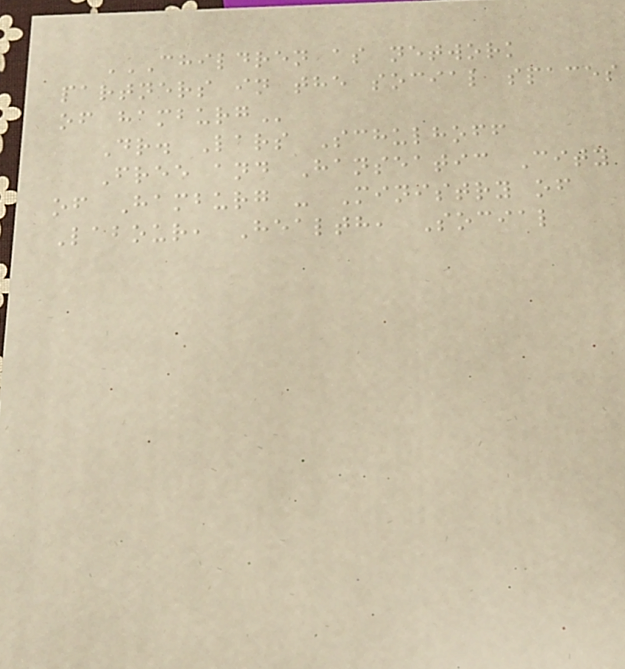CHILDREN AS NETWORK
PARTNERS IN THE SOCIAL SPACES
OF HAMBURG
Dr. Lars Schulhoff
Free and Hanseatic City
of Hamburg - Ministry of
Labour, Health, Social
